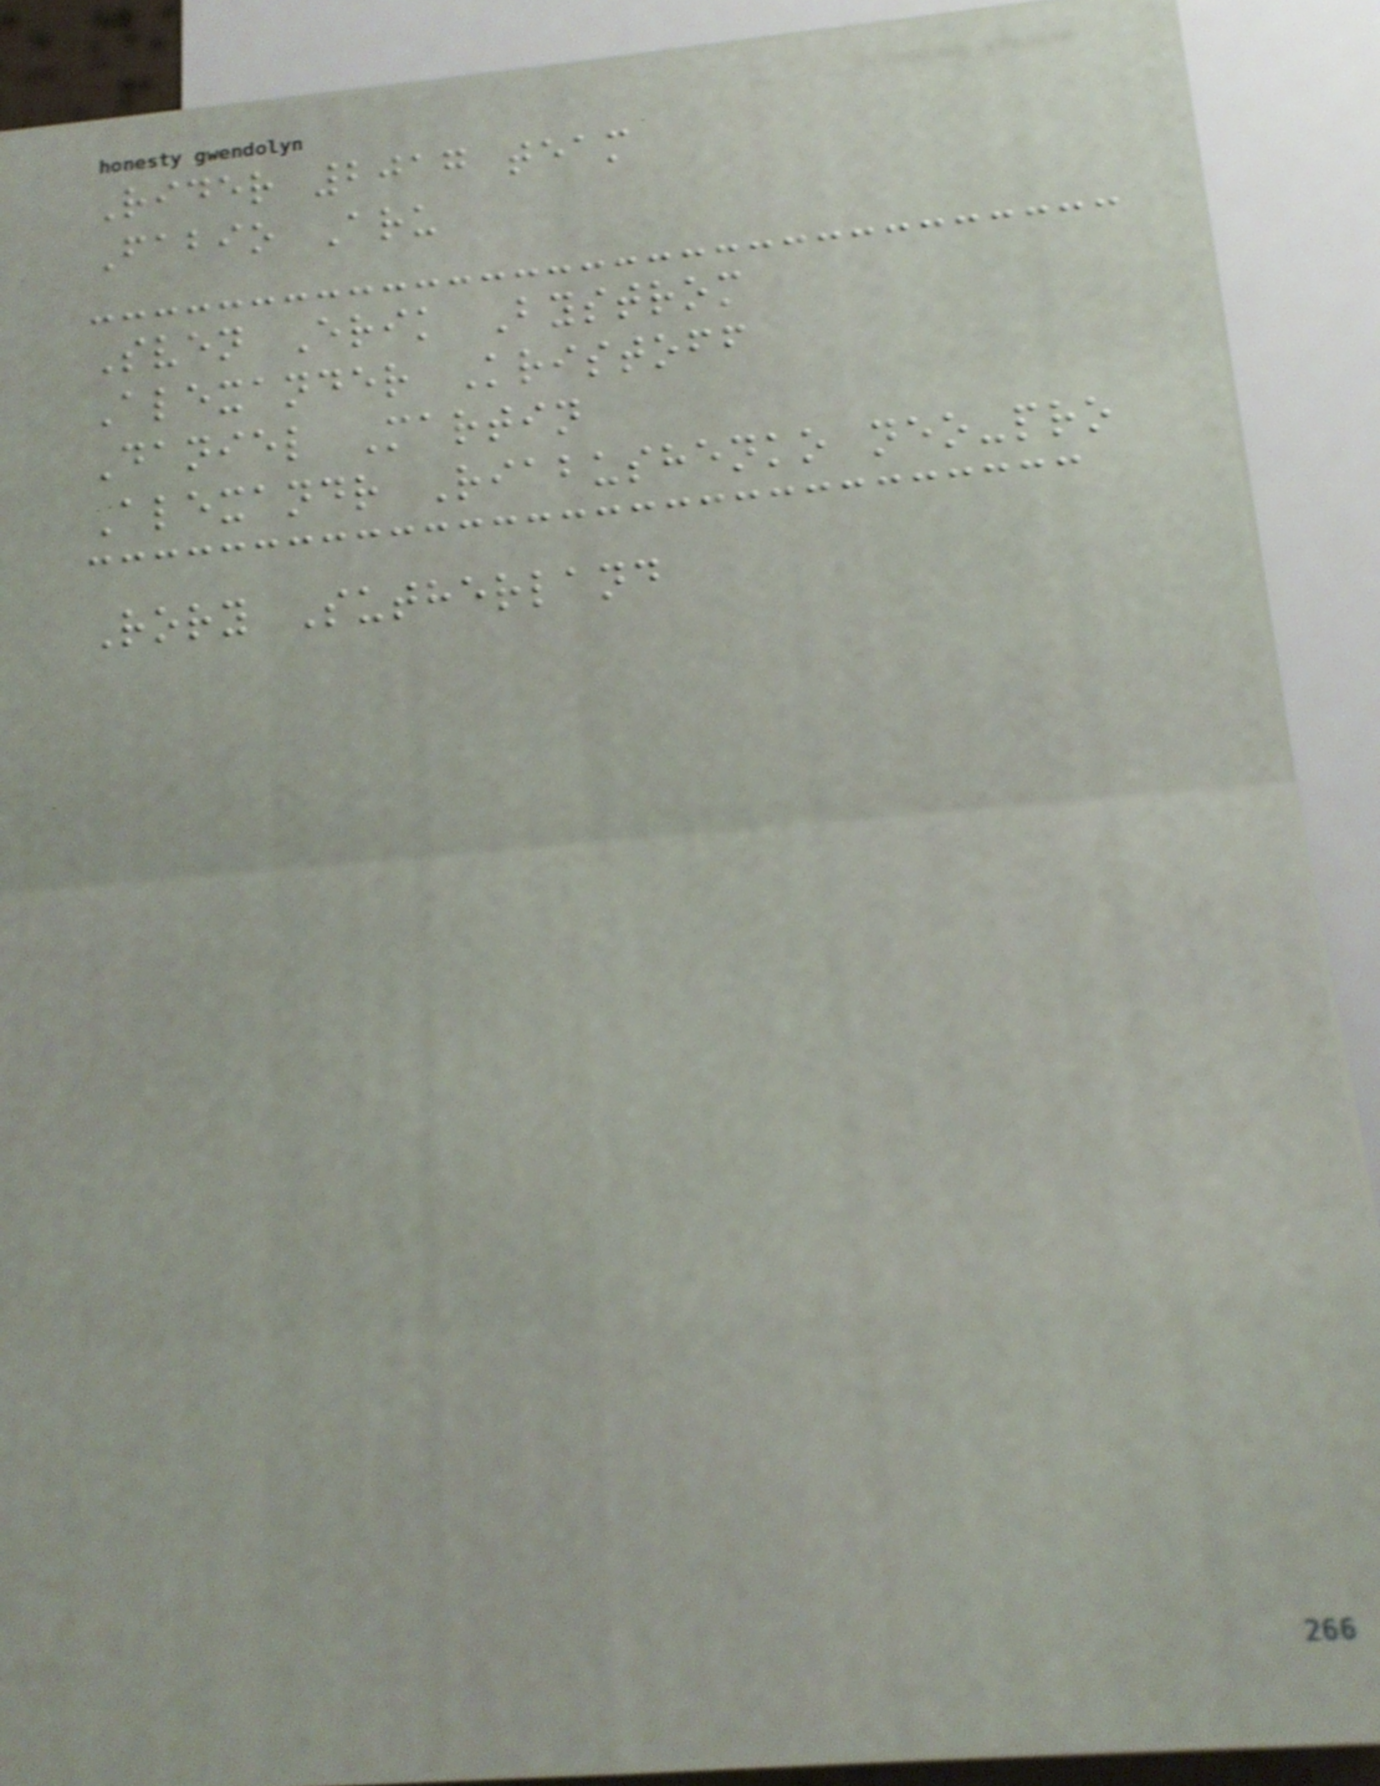Rider 2017 team
Fabio Aru
Sven Erik Bystrom
Alexander Kristoff
Daniel Martin
Alexandr Riabushenko neo-pro
Rory Sutherland
